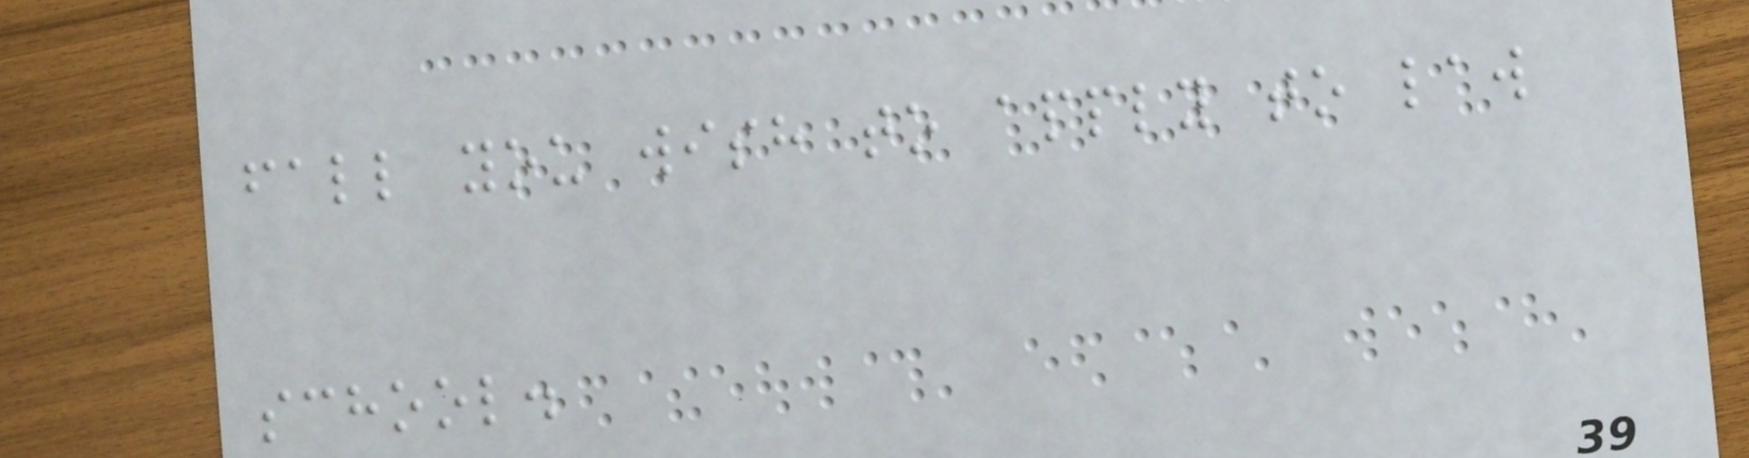fall you wish to apply to law
school.
